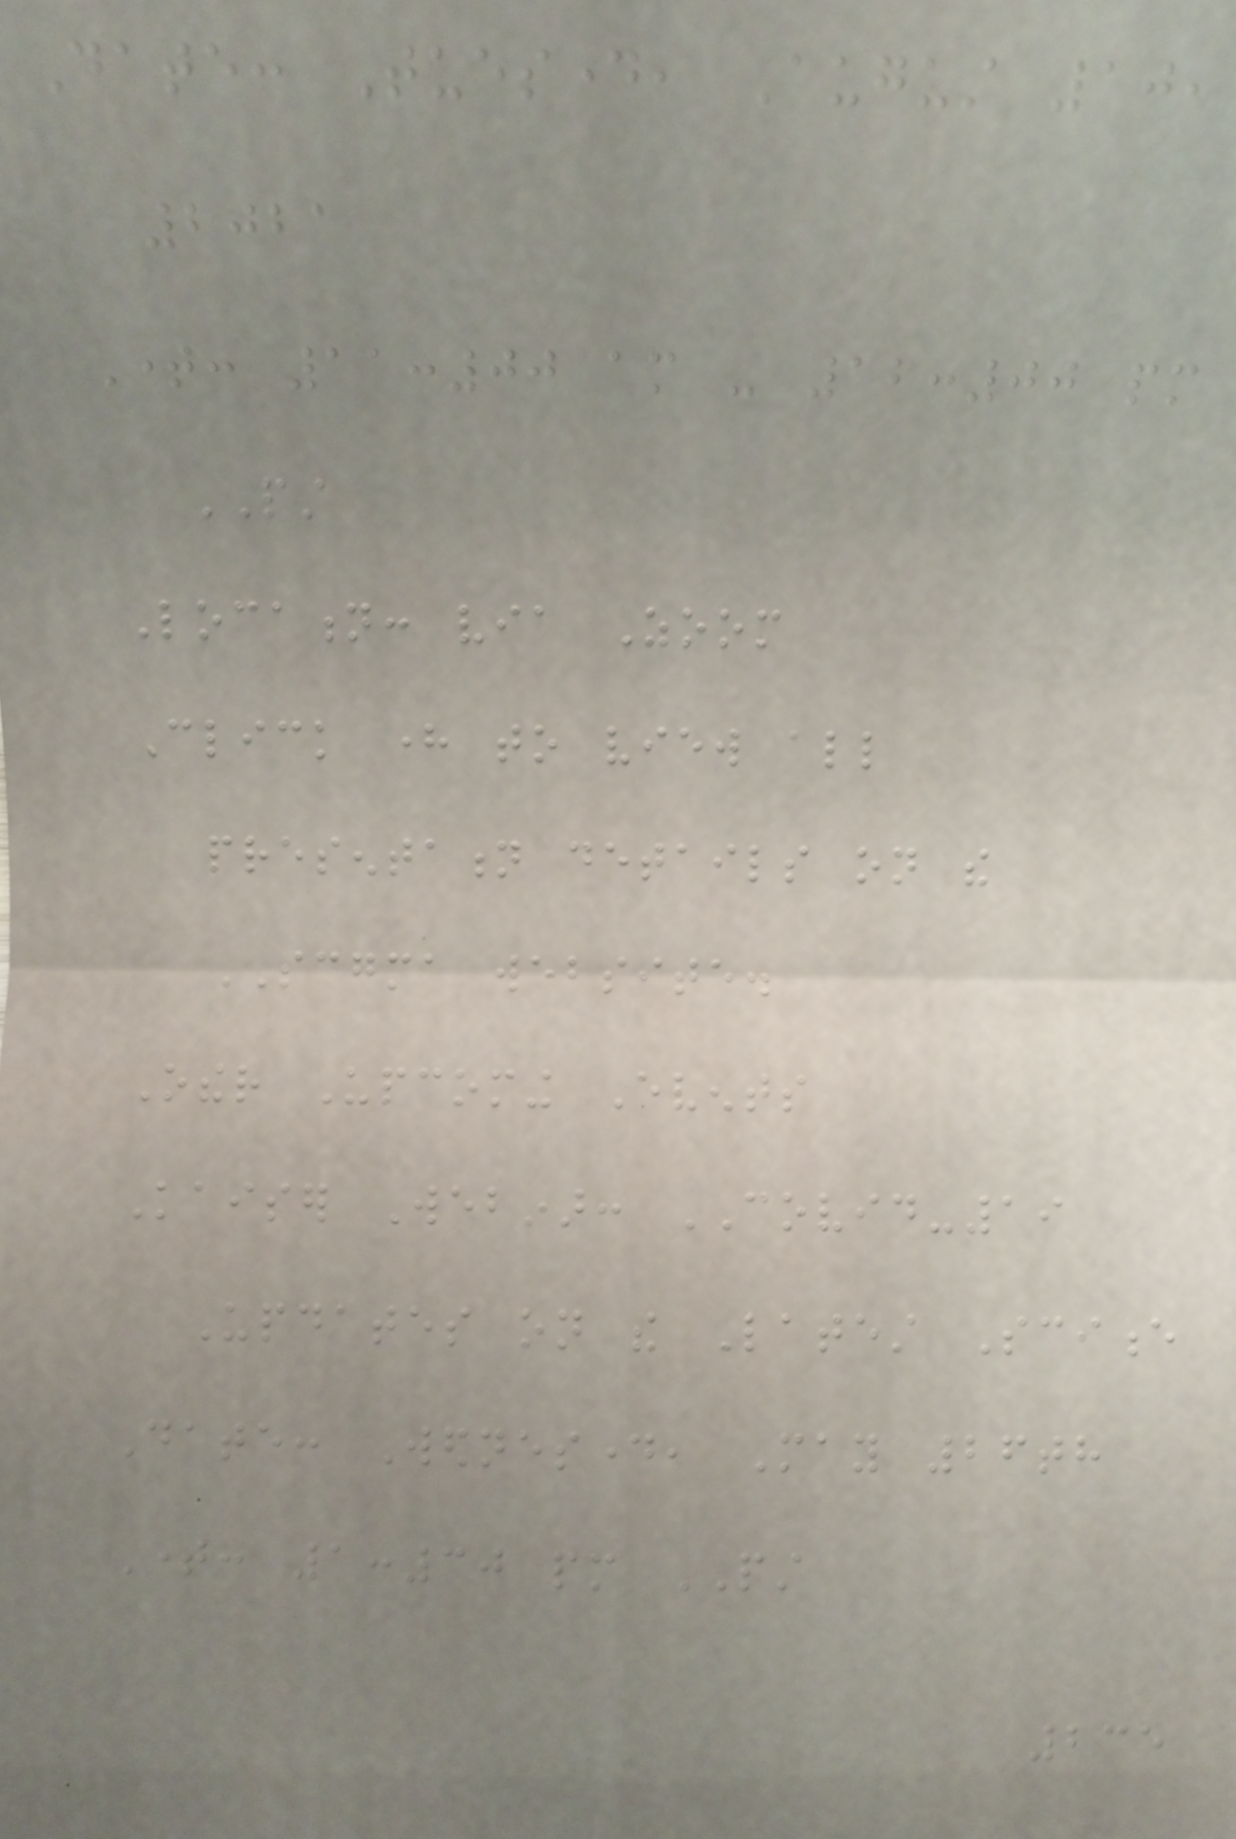Date: Tuesday, August 10,
2021
Time: 11:00 am - 12:00 pm
PST
Location: via Zoom
Click here to view all
presentation details on the
SCGMA website.
Other Upcoming Events
Kaiser Webinar: COVID-19
Updates on the Latest Science
Date: Wednesday, May 26th
Time: 1:30 pm PST
235
